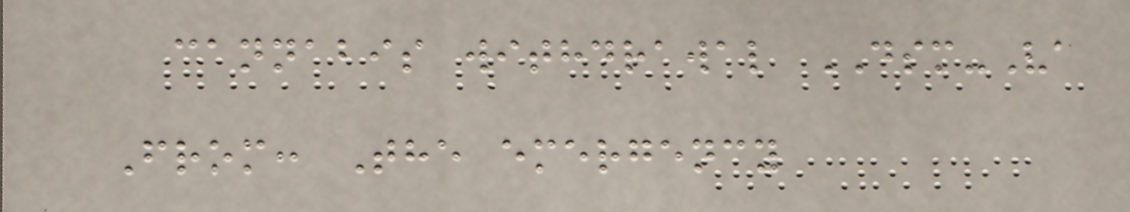cannabis withdrawal DSM-Va
From: The emergency
